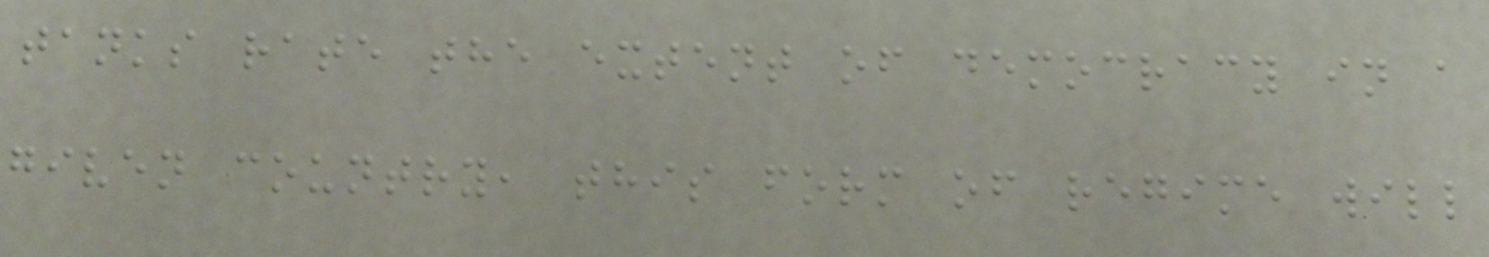tanks rate the extent of democracy in a
given country, this form of regime will
